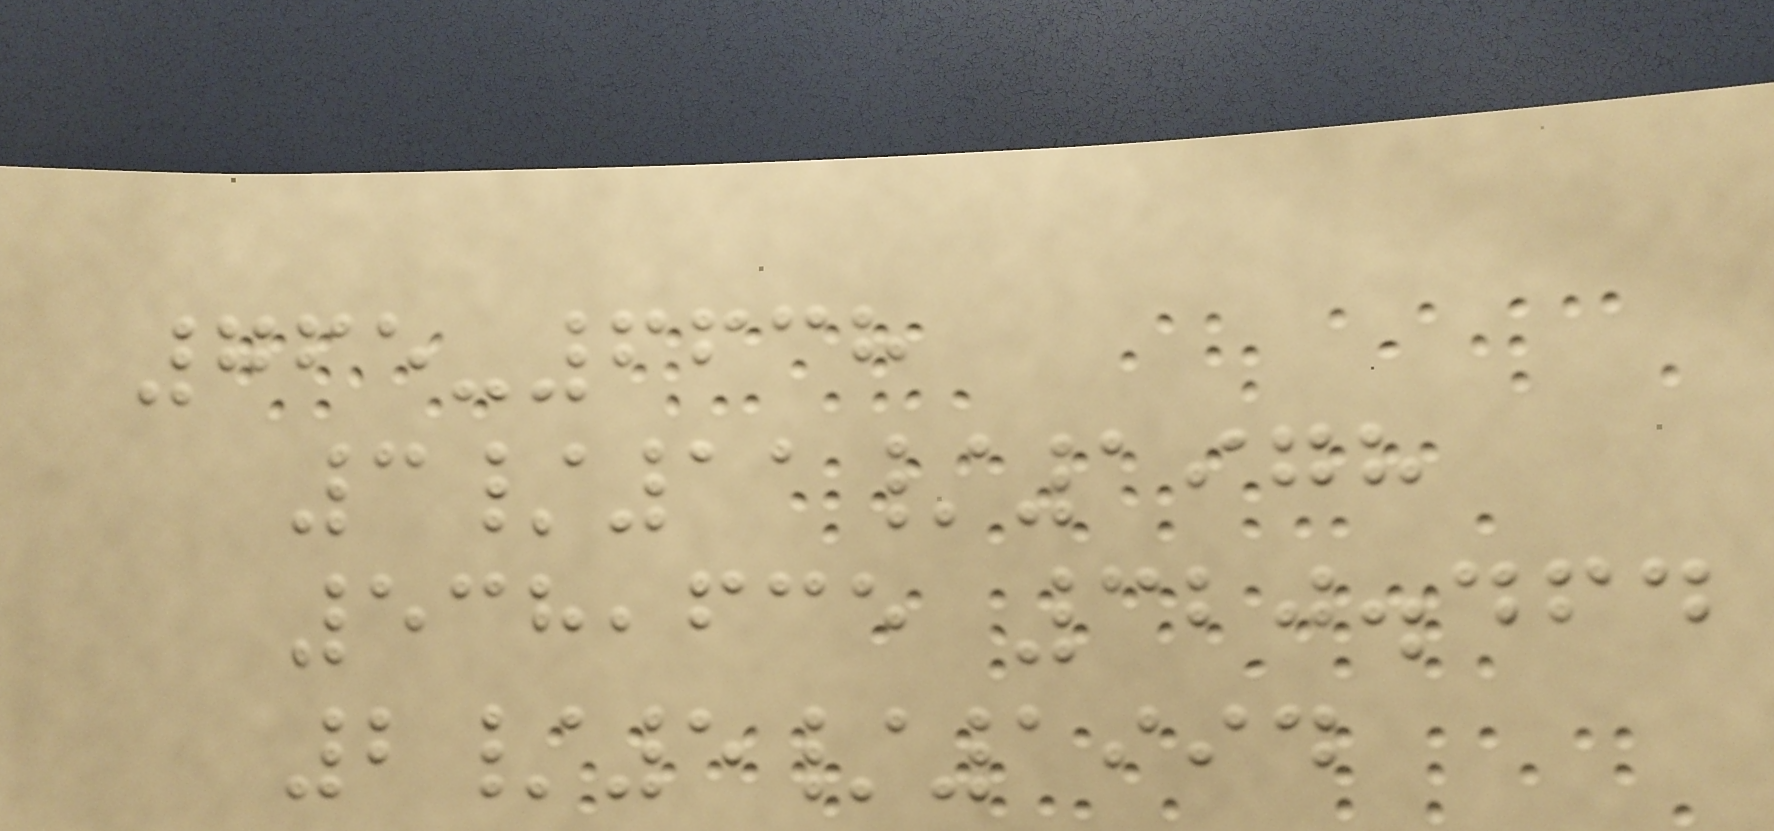765-6638
3/11/1978
538,635 320.464
2/5/1994
